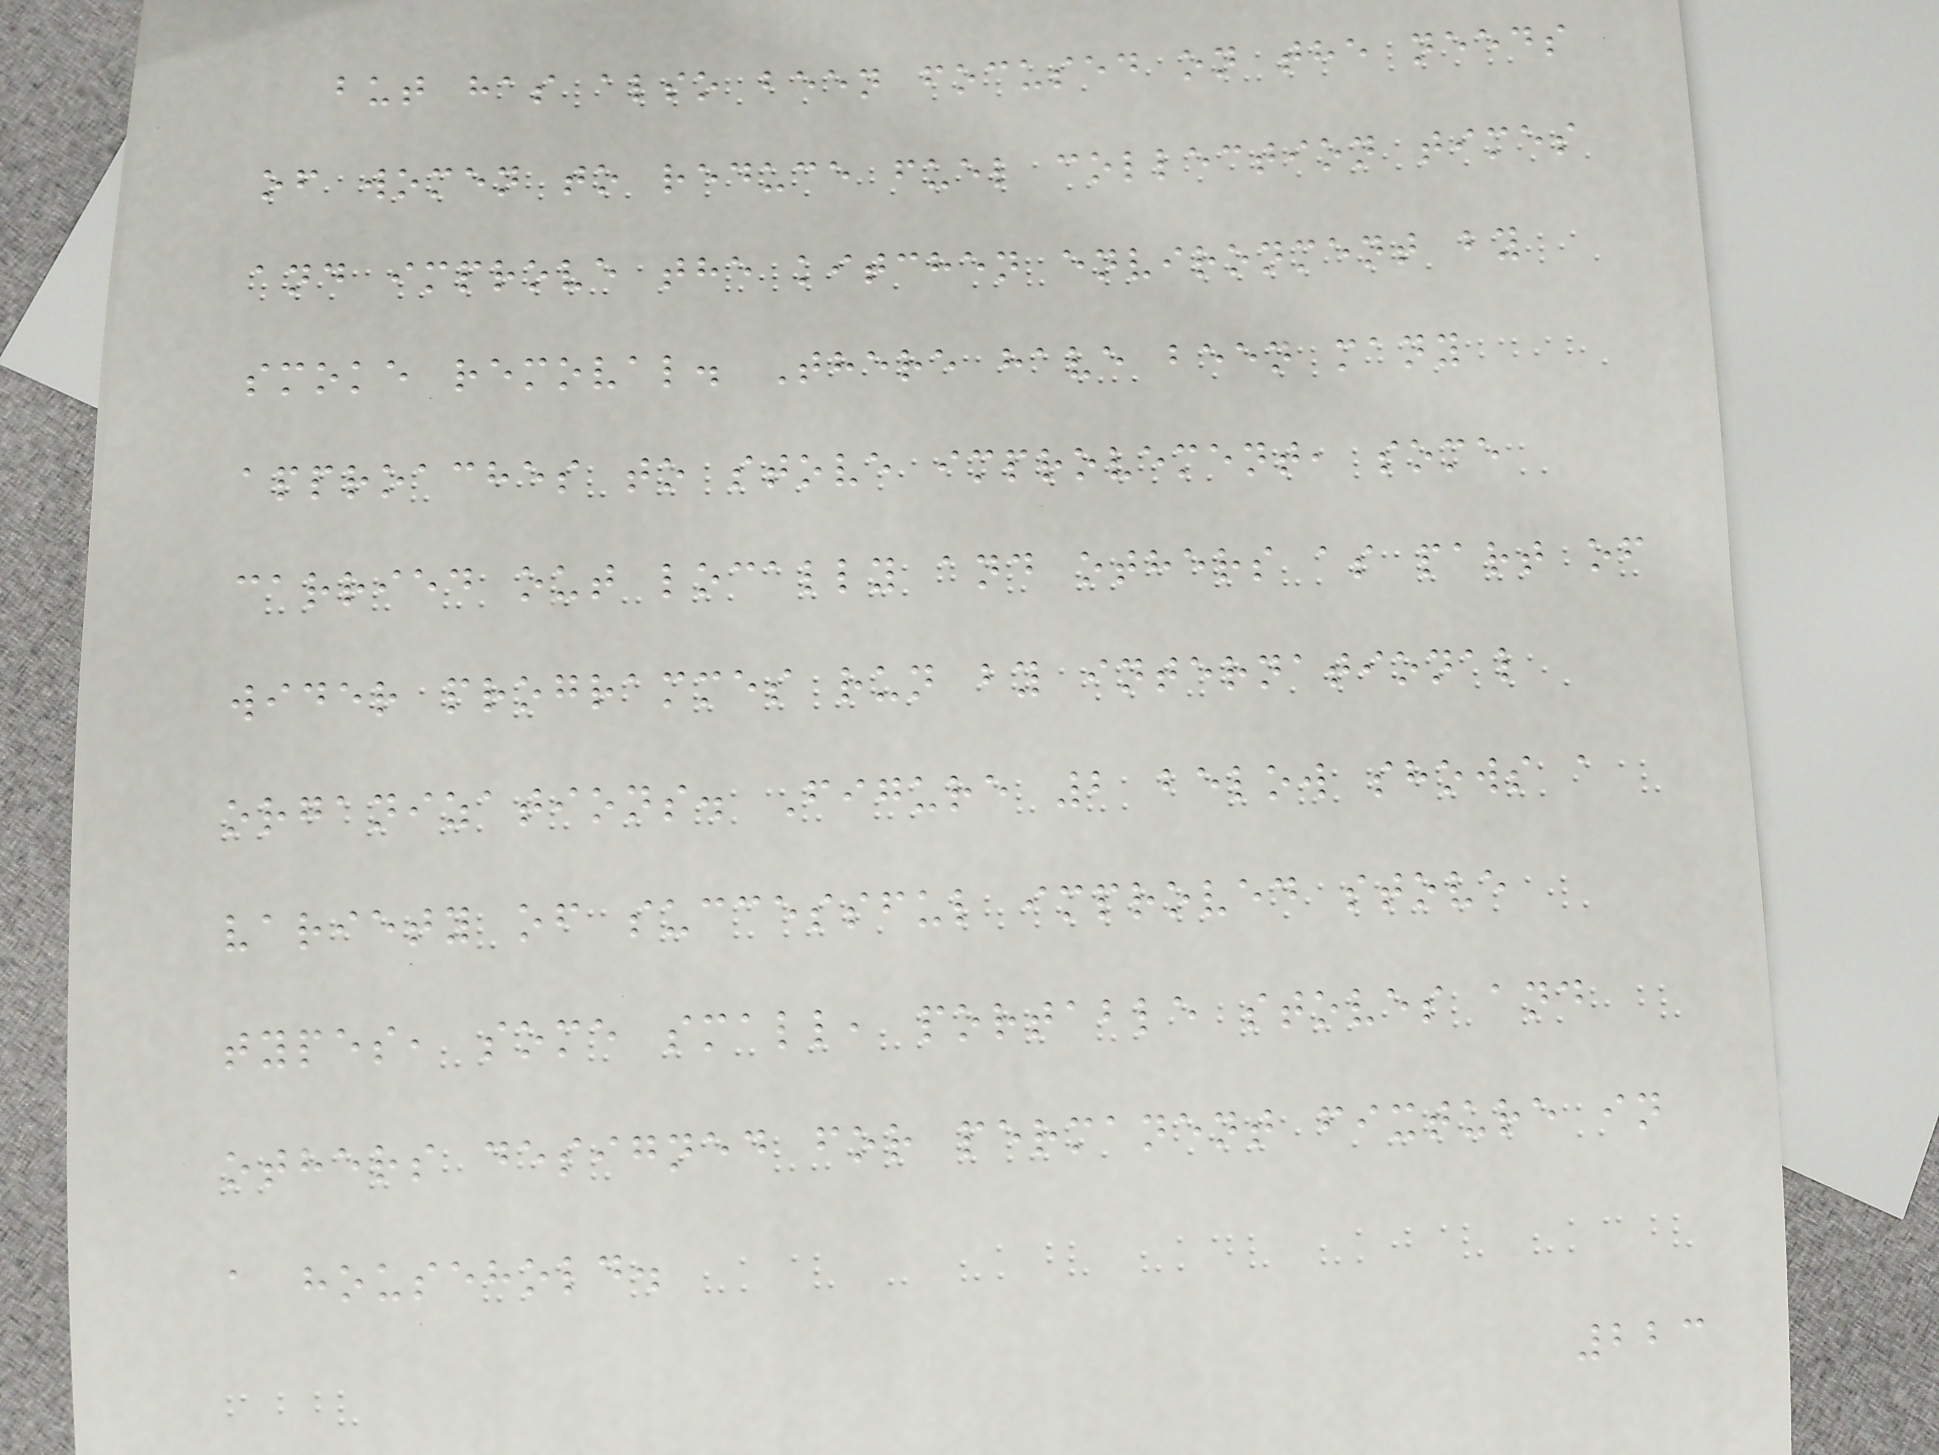but has also been focused on the needs
of women to reduce fuel collection times
and improve the kitchen environment by
smoke removal. There have been many
approaches to stove improvement, some
carried out locally and others as part of
wider programmes run by international
organizations. Figure 2 below shows a
variety of successful improved stove
types, some small, portable stoves and
others designed for permanent fixture in
a household.
223
